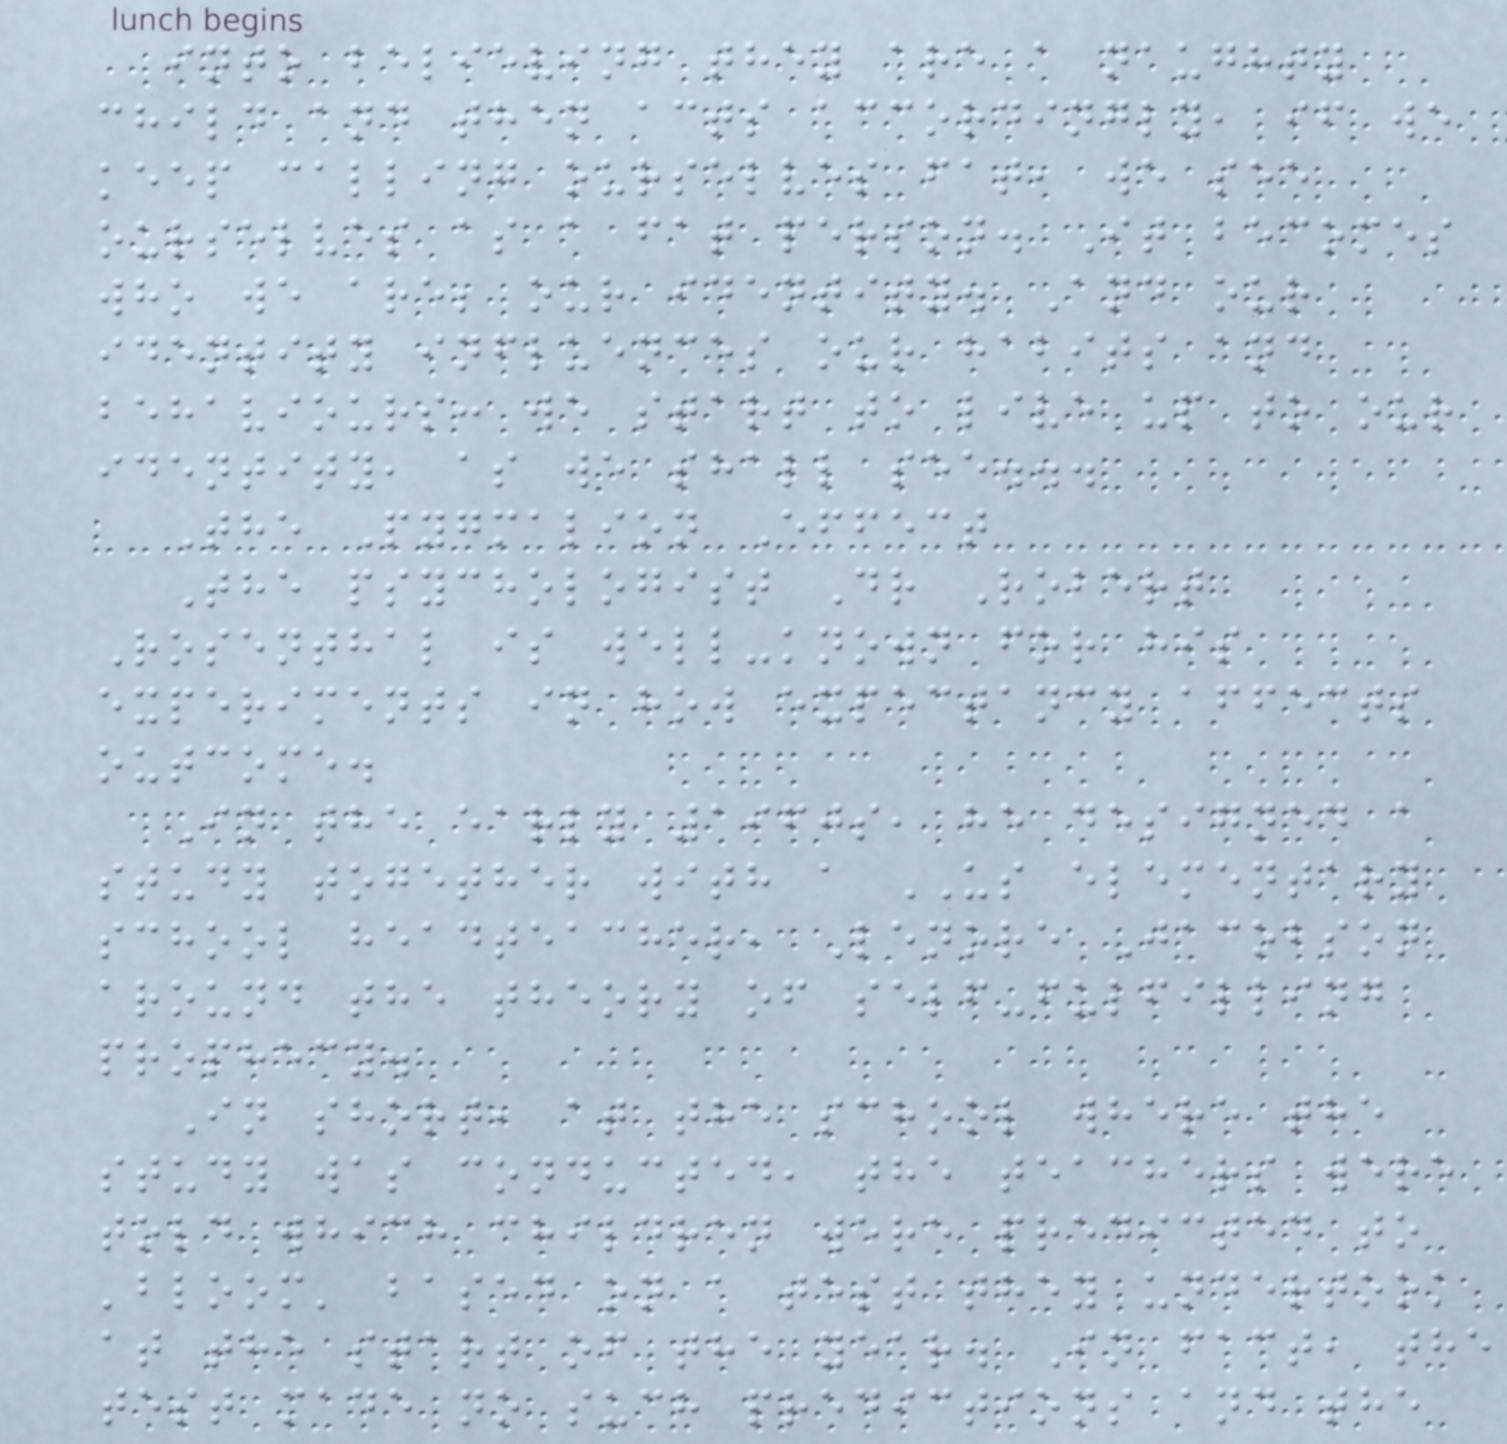into believing they are a naughty
child and then acts accordingly, if we
keep calling ourselves fat, we see
ourselves as a fat person. It becomes
who we are; our identity. And our
identity influences our habits and
behaviours: we start to live up to our
identity, as we shall see...
The Pygmalion Effect
The psychologist Dr Robert
Rosenthal is well-known for his
experiments in how expectancy affects
outcome.
In the early 1960s, he designed a
study together with a US elementary
school headteacher, Lenore Jacobson
around the theory of self-fulfilling
prophecy.
In short, at the school where the
study was conducted, the teachers were
told which children were predicted to
'bloom' based on a test they undertook
at the start of the year. In fact, the
test made no such predictions and the
